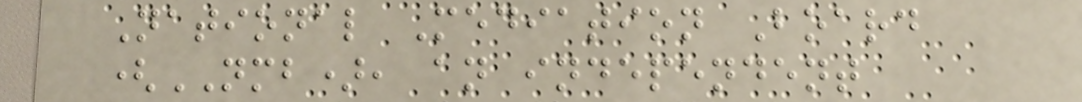National Mediation Board
(NMB), an independent
